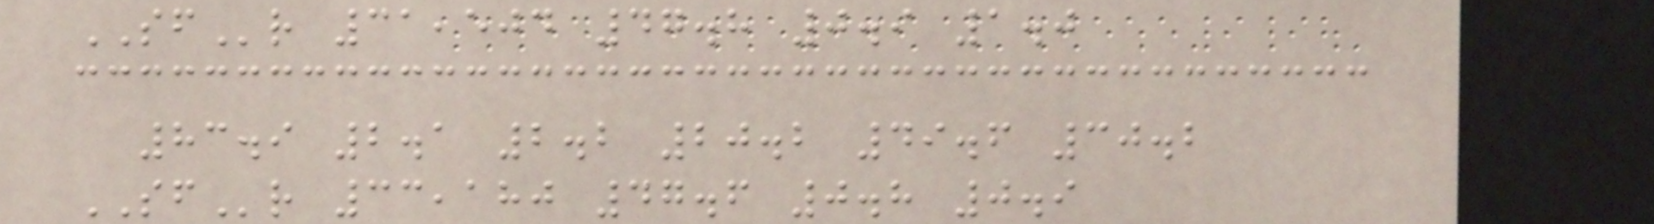SFr 31,504 47.8 0.9 1.0
83.9 2.1 2.2 20.2 49.6 30.2
SFr 33,180 47.6 0.8 0.9
